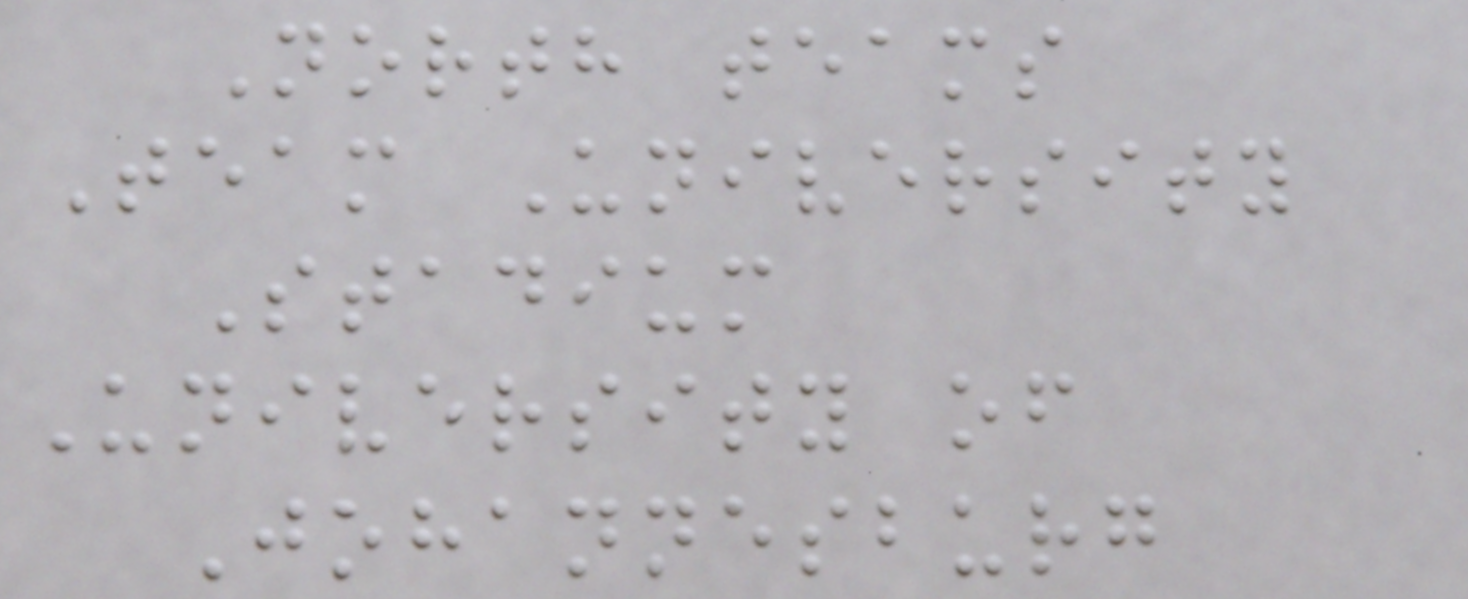North teams
Team University
Stadium
University of
Johannesburg
